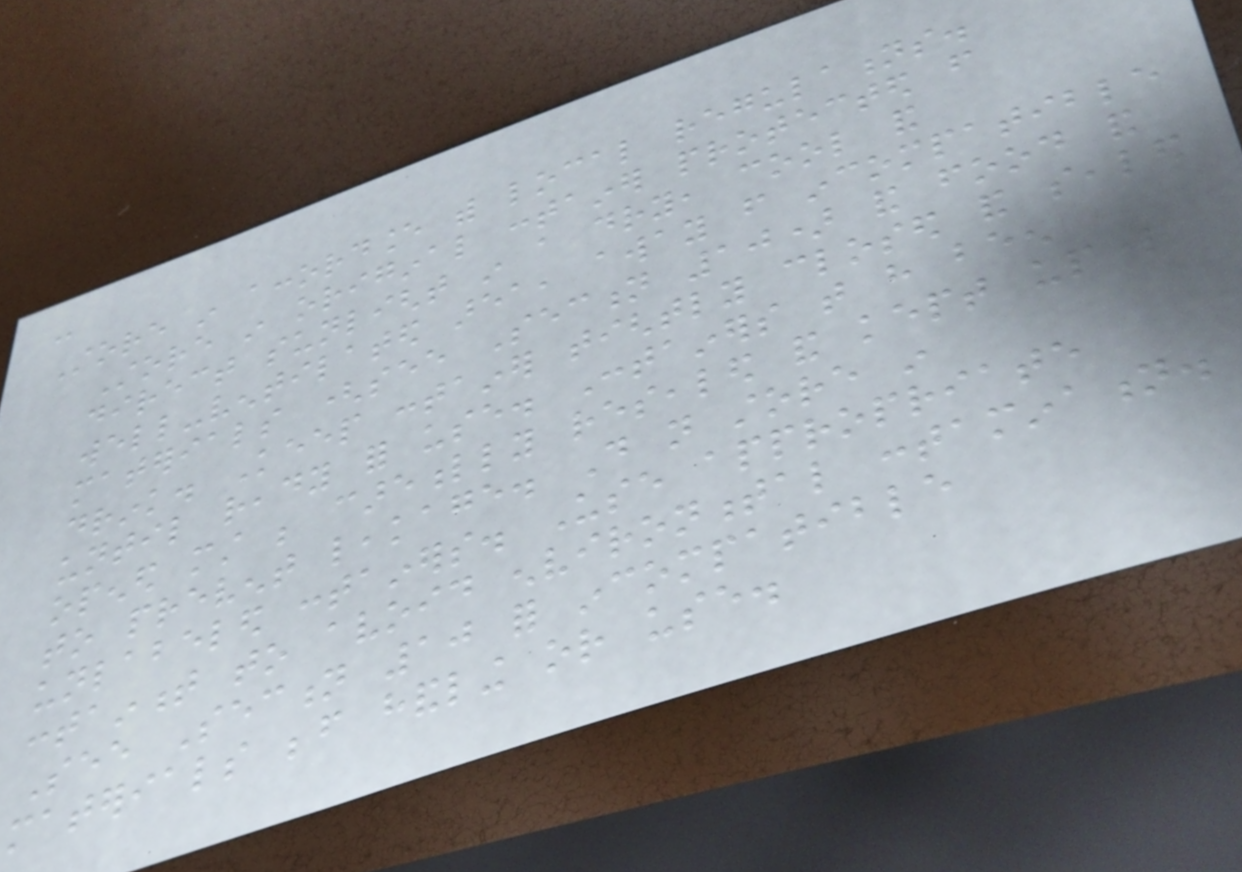:
Store in accordance with local regulations.
Store in original container protected from
direct sunlight in a dry, cool and
well-ventilated area, away from incompatible
materials (see Section 10) and food and
drink. Keep container tightly closed and sealed
until ready for use. Containers that have been
opened must be carefully resealed and kept upright
to prevent leakage. Do not store in
unlabeled containers. Use appropriate
containment to avoid environmental contamination.
See Section 10 for incompatible
materials before handling or use.
